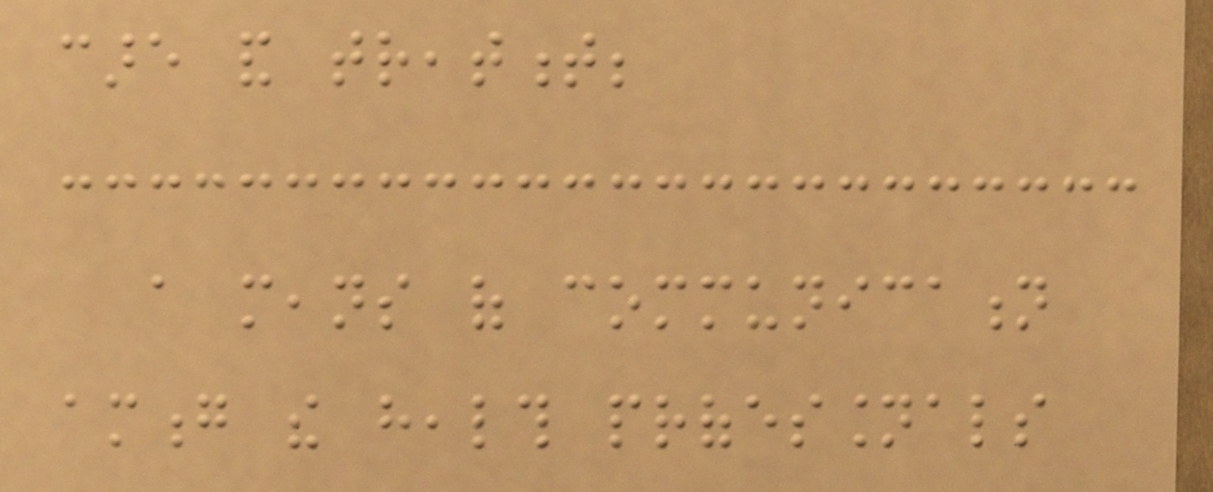care and treatment;
a means of communication
among the health professionals
